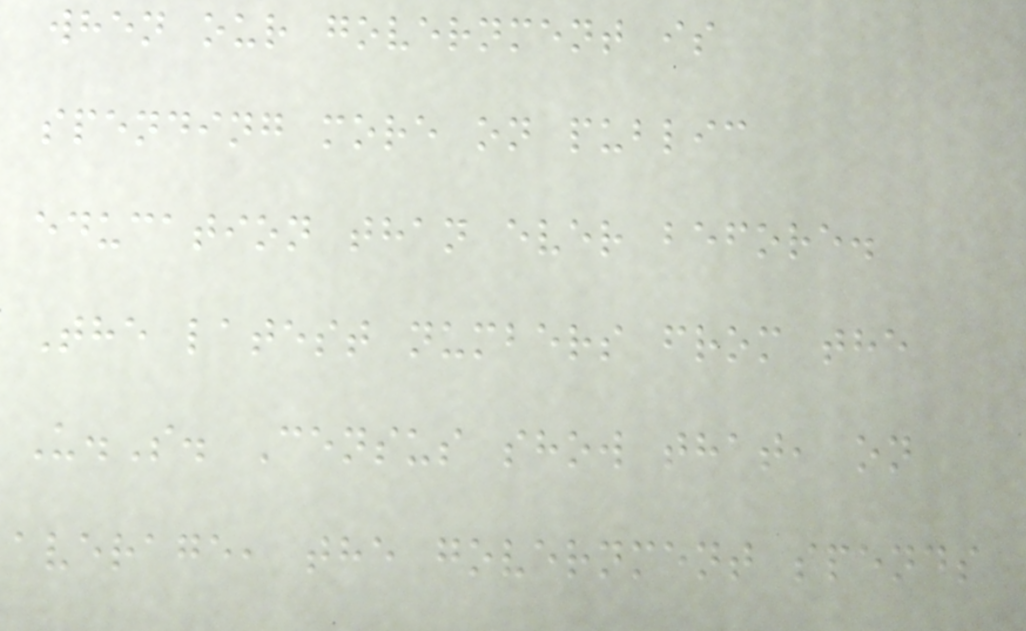when our government is
spending more on public
education than ever before.
The latest numbers from the
U.S. Census show that, on
average, the government spends
